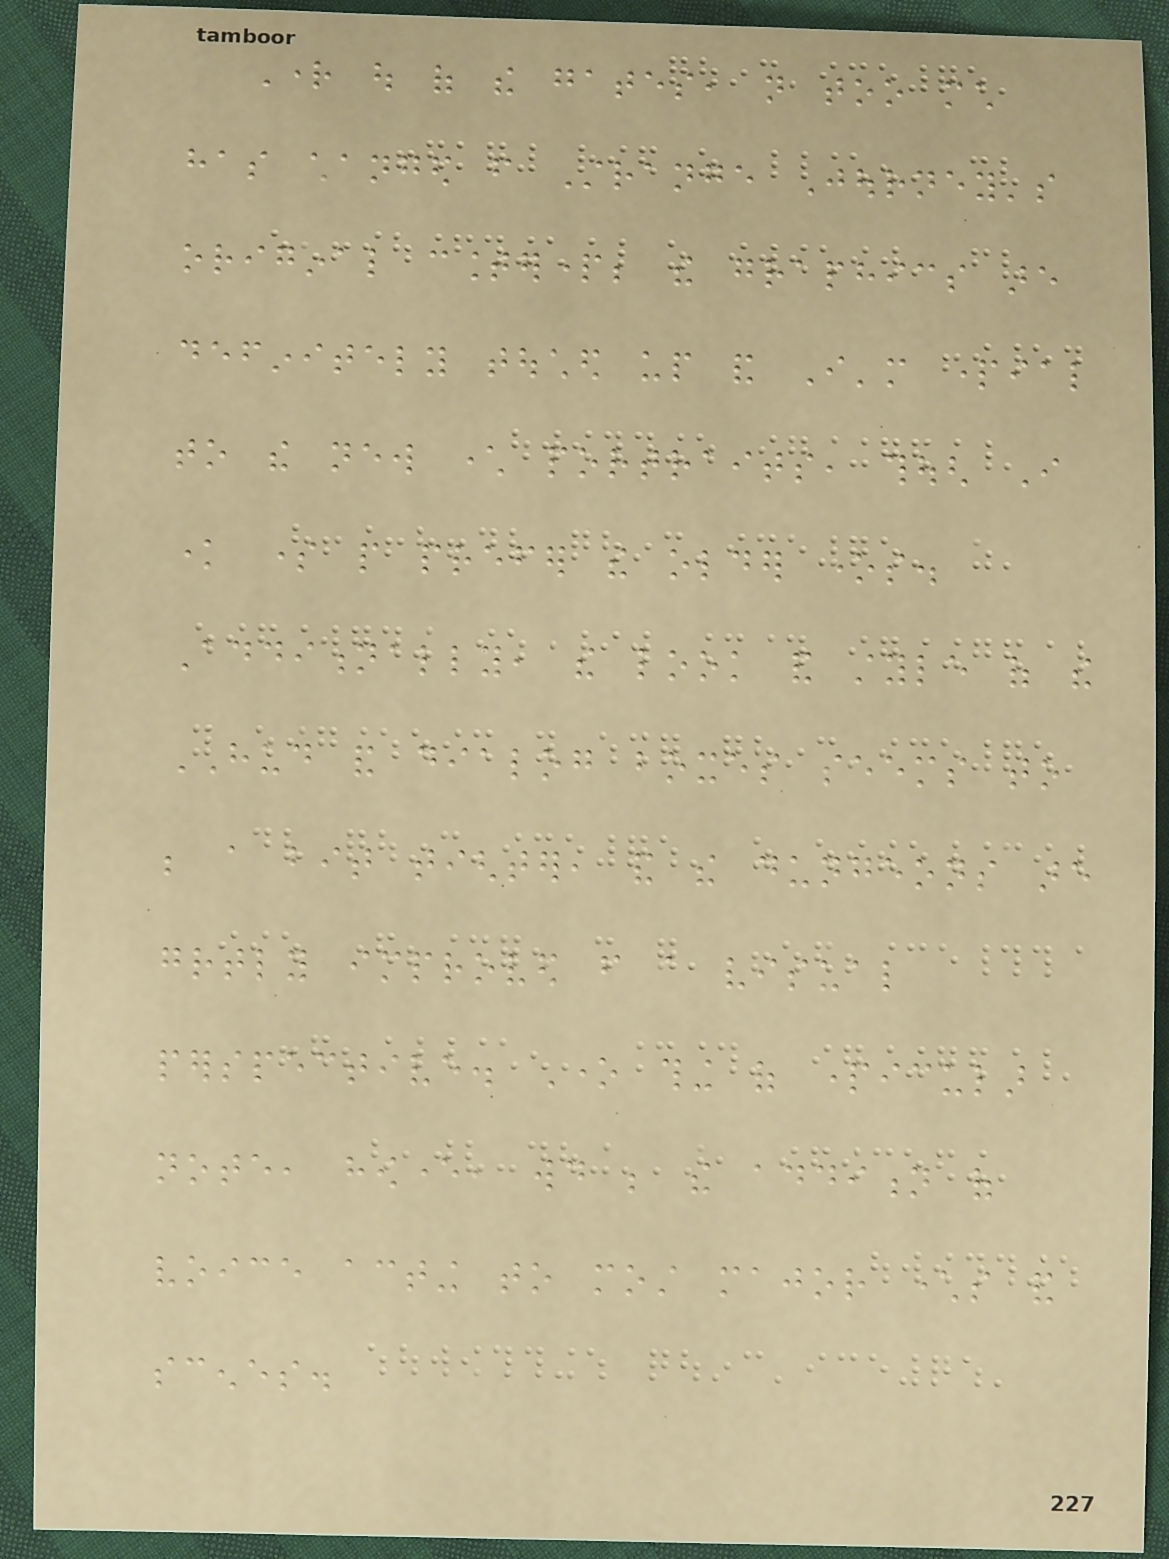Right out of the gates, not too much
has changed from Strange Journey's
original counterpart; the graphics are
definitely touched up and I'm partial
to the new character portraits, though I
know some people prefer the older ones.
Additionally, the look and style of the
HUD and dialog boxes seems to
be a bit tighter, and the dungeons are
greatly improved from a visual
perspective. One thing of particular
note, however, would be the addition of
voice acting to most major characters and
scenes.
